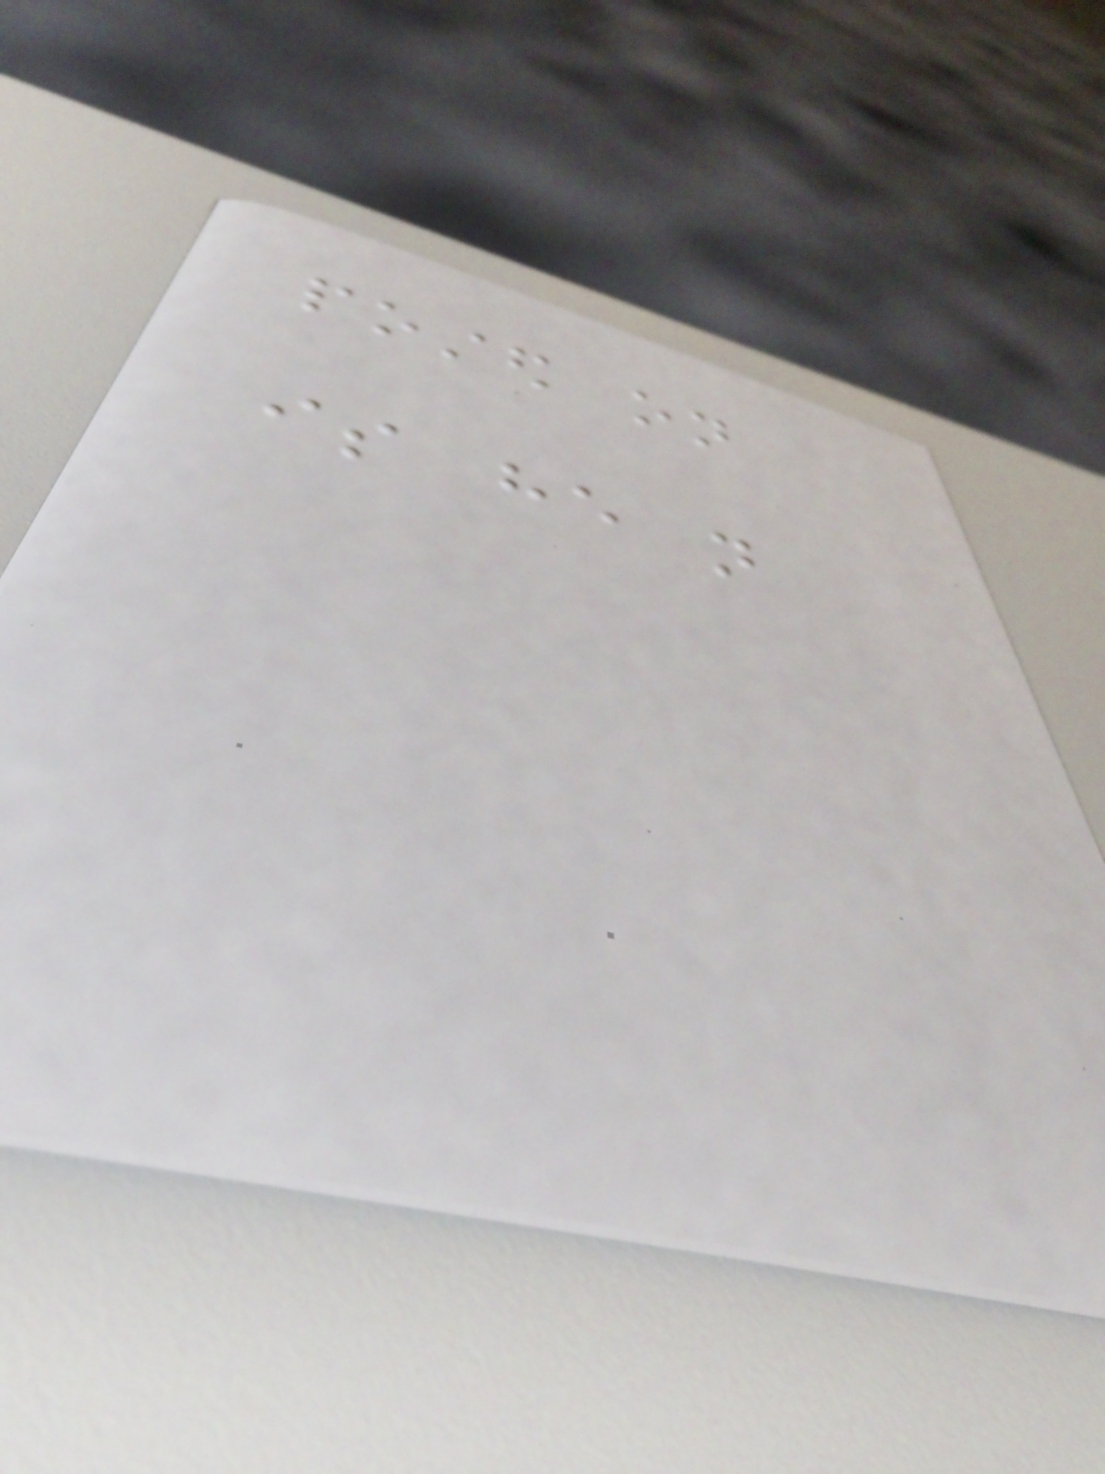posted on
is he not
